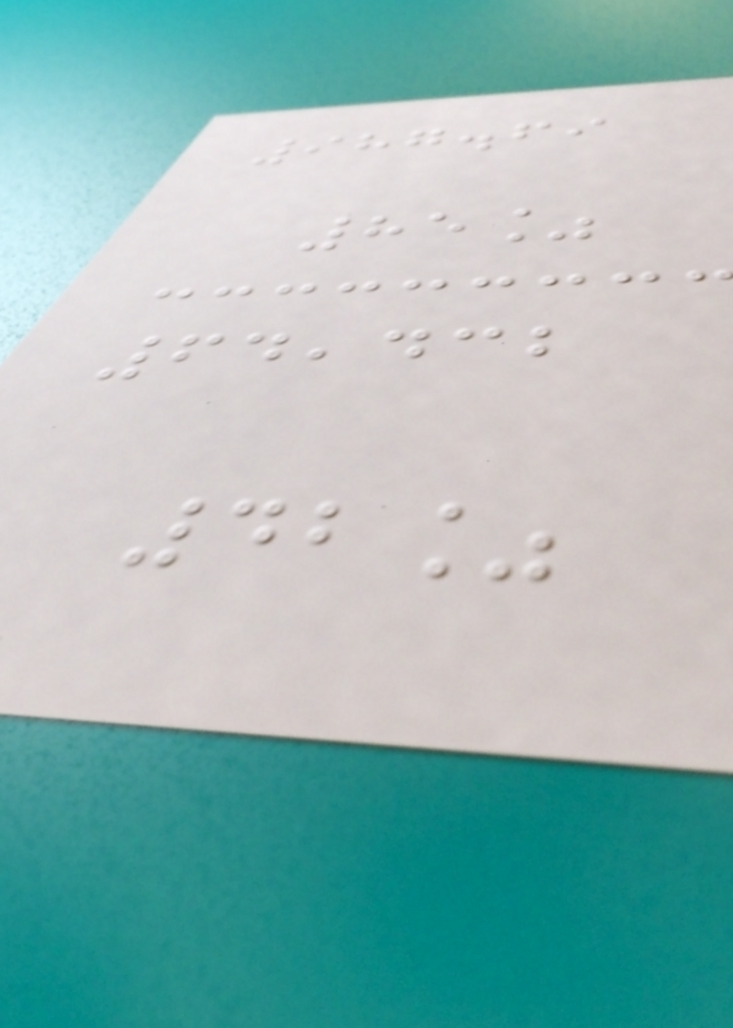987.69
85%
64,432
42%
